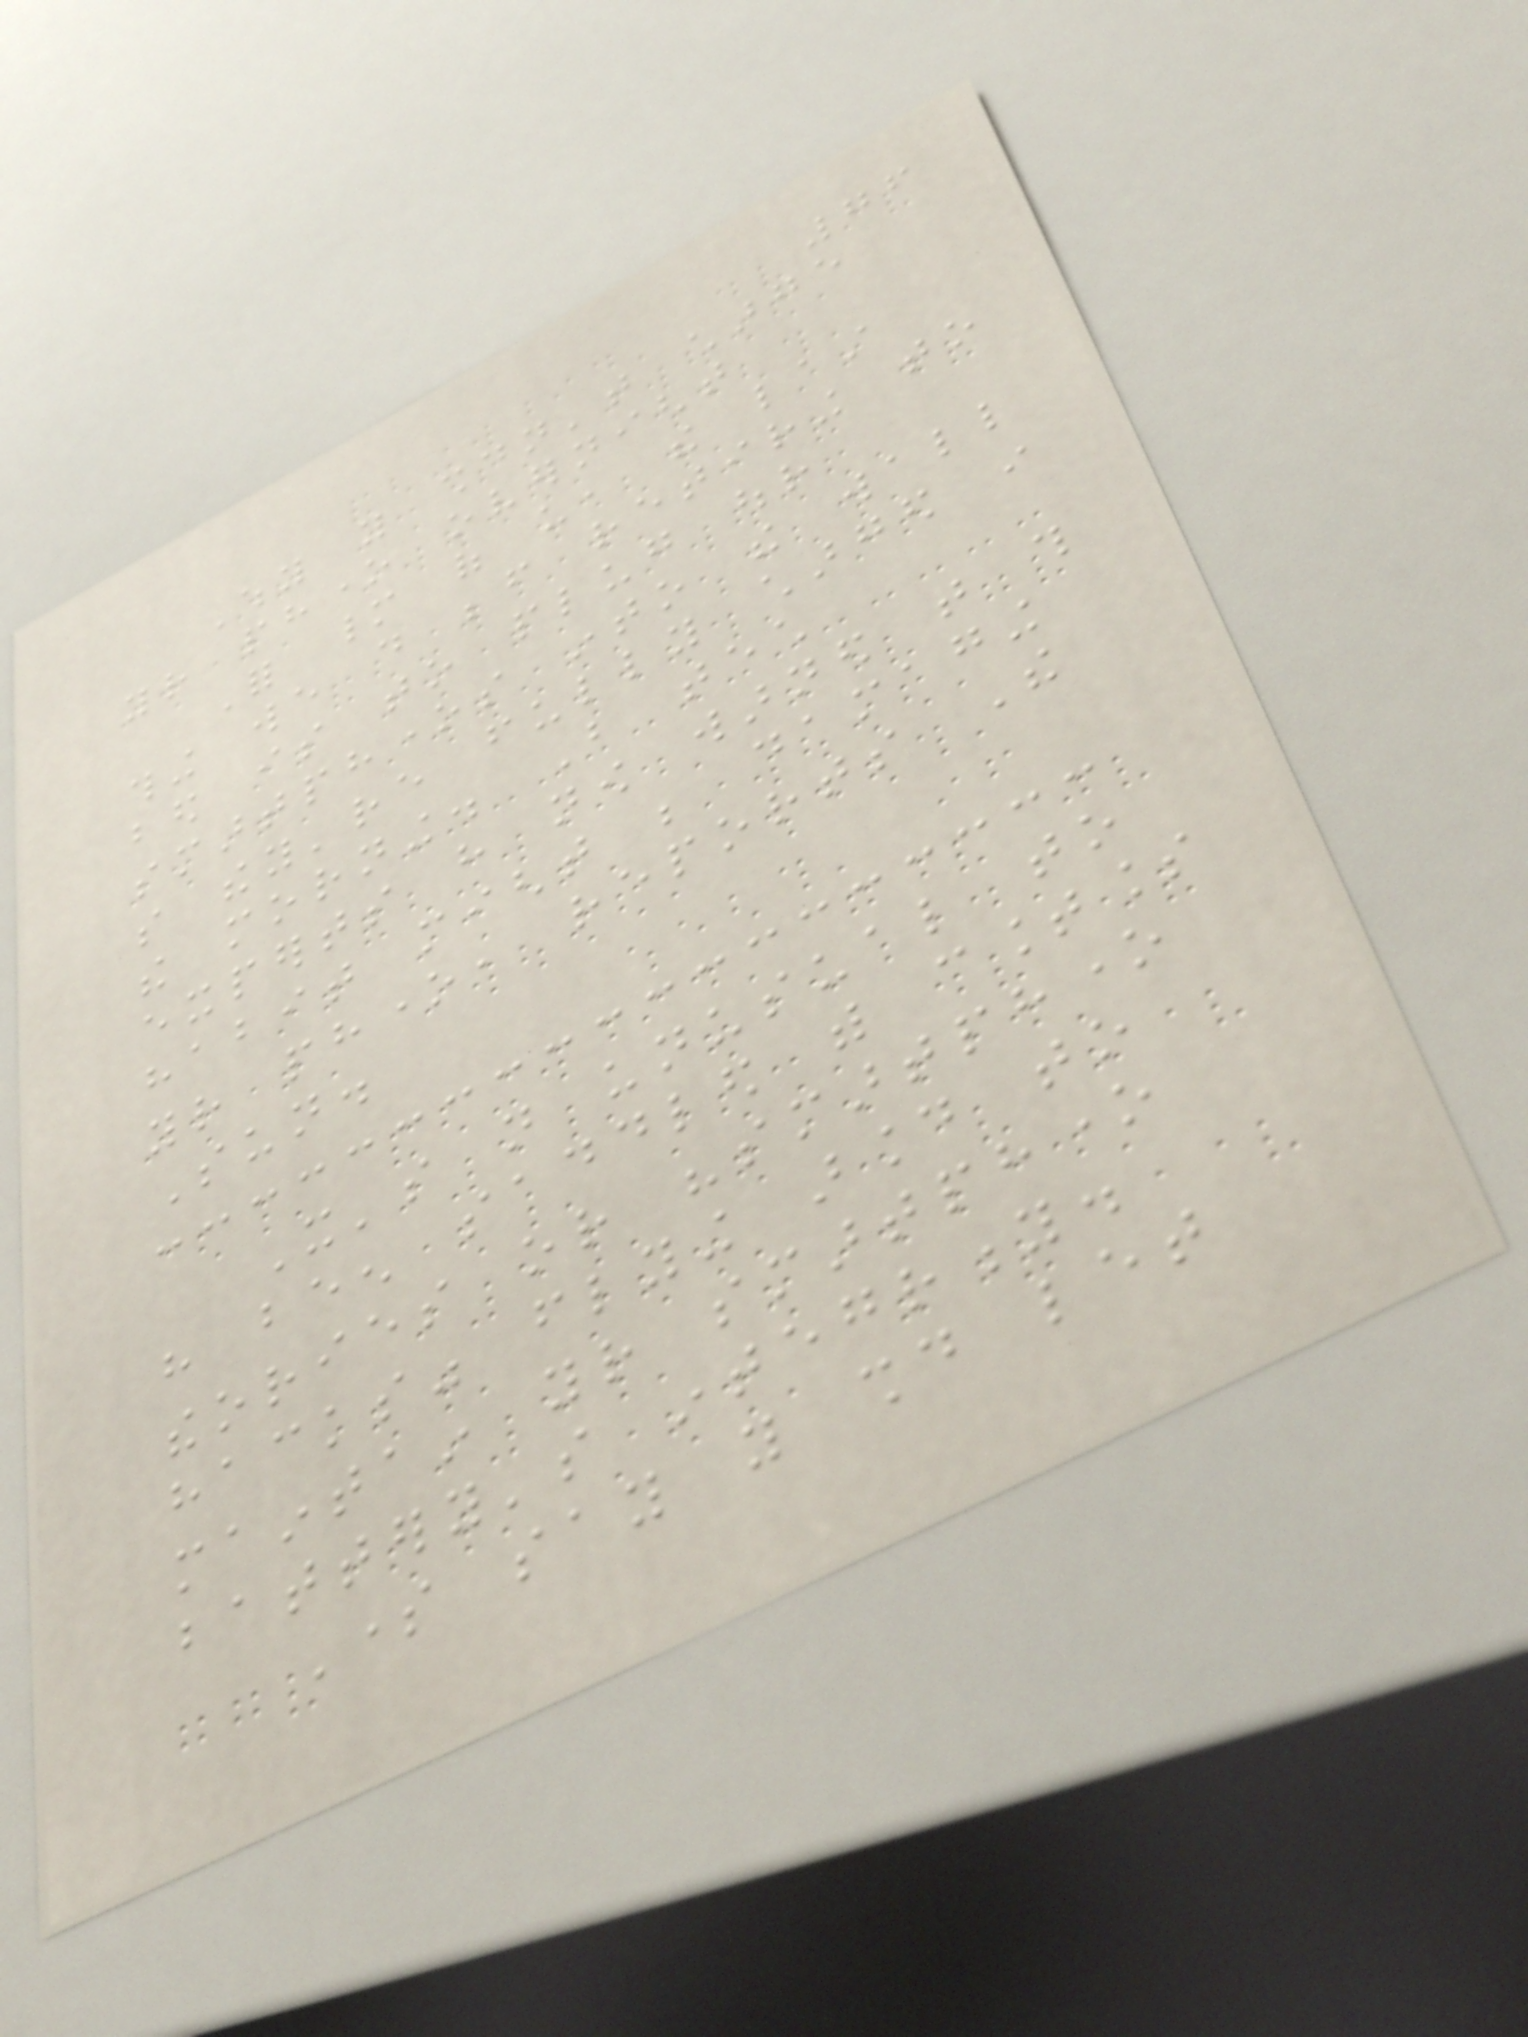76
Why you shouldn't charge
your phone overnight
For many of us, the last
thing we do before retiring to
bed is to plug our
smartphones into the wall
so they're fully charged in
the morning. But tech
experts have now warned that this
habit might be damaging
your phone, reports The
Sun.
It's not unusual to
have been saddled with countless
theories or "smartphone
hacks" flying around to
maintain your smartphone
battery's integrity.
Some say you should let
